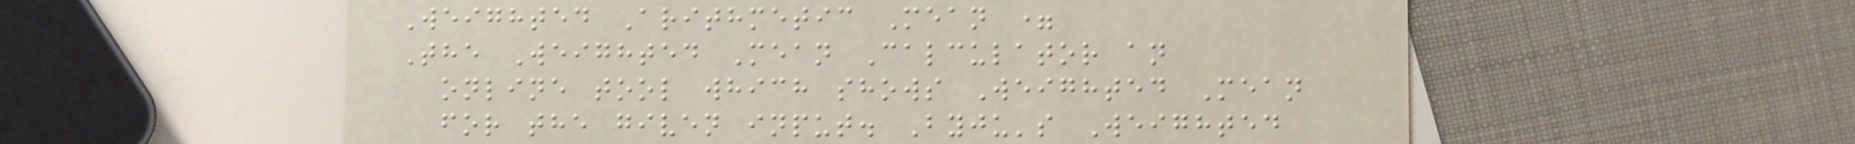Weighted Arithmetic Mean =
The Weighted Mean Calculator an
online tool which shows Weighted Mean
for the given input. Byju's Weighted
